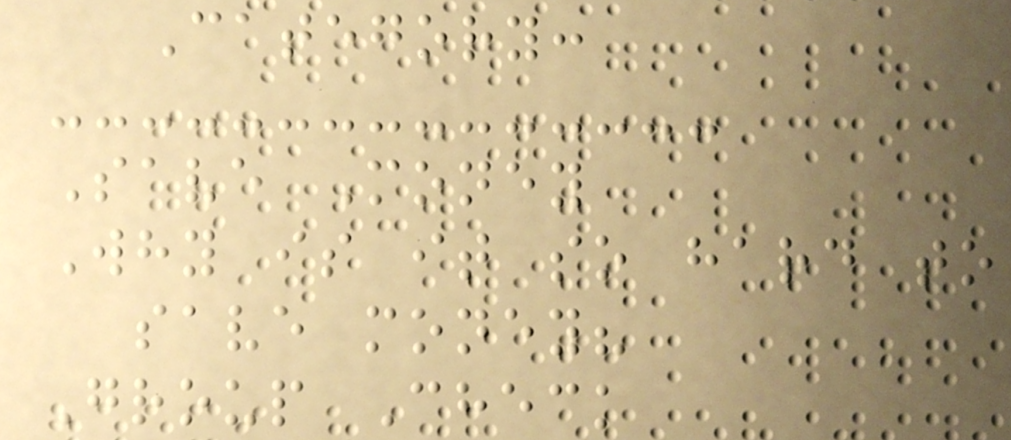Category:
Save Money
Why is it so hard to
save money?
Group Check
